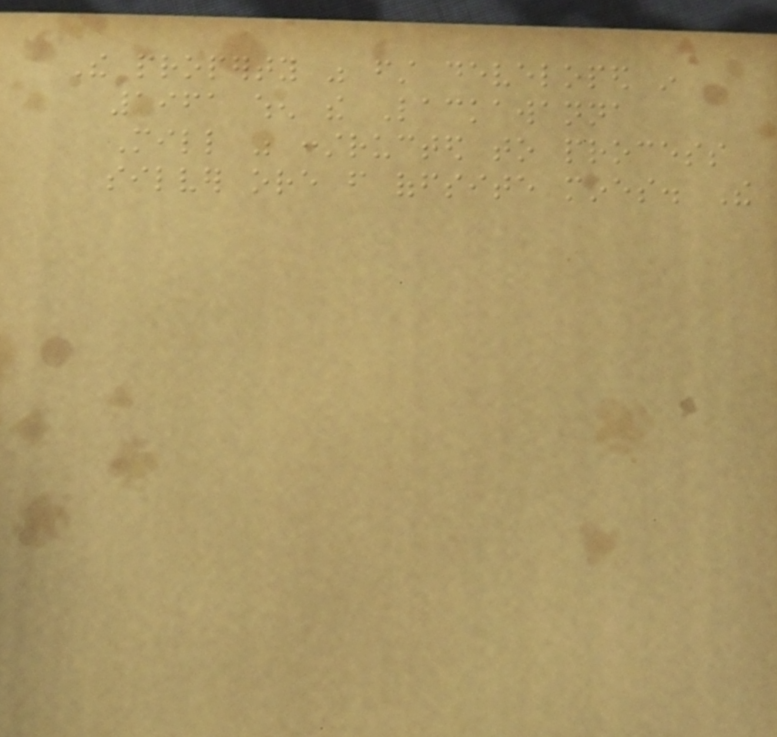The property was first developed in
1961 when the Lackawanna
Mill was constructed to process
silver ore from offsite mines. The
